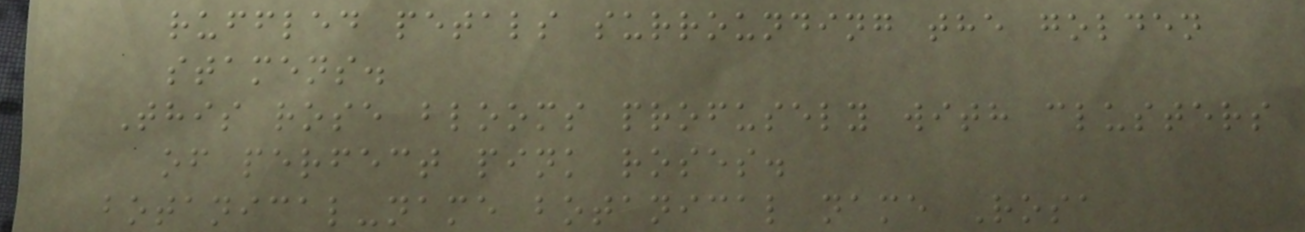ruffled petals surrounding the golden
stamens.
This rose blooms profusely with clusters
of perfect pink roses.
botanical-name botanical name Rosa
